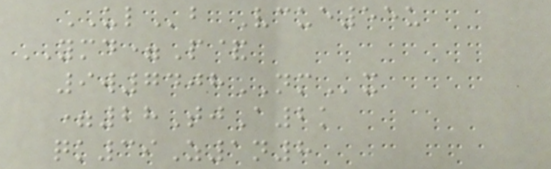ULb Vcue55u
YMD=P&
9w7408NMx
=28TjA2k
qk39Z1n8
